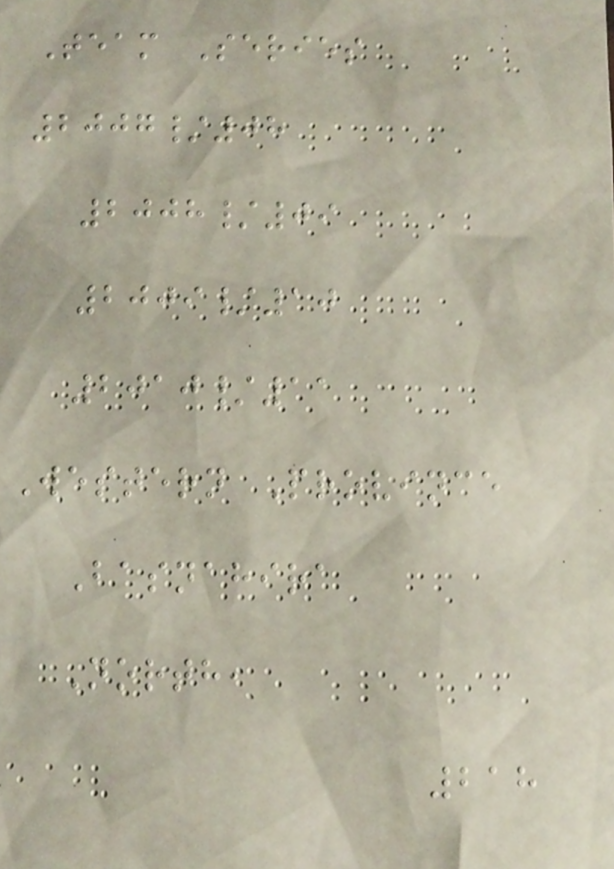Team Series
2007/08
2008/09
2009/10
2010/11
Western Province
Basnahira
North,
218
